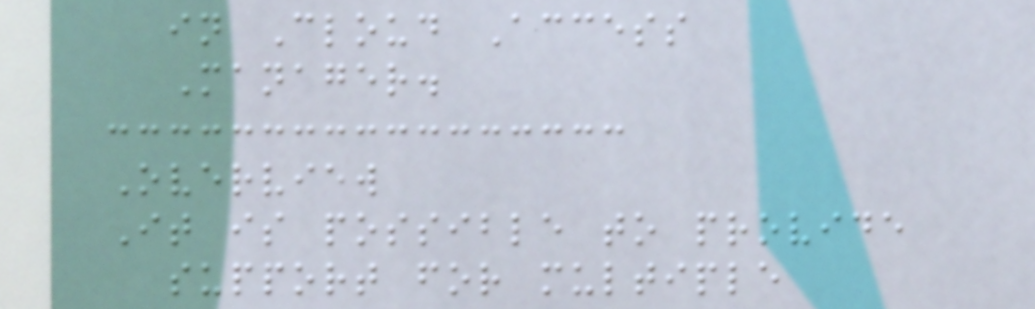in Cloud Access
Manager.
Overview
It is possible to provide
support for multiple
